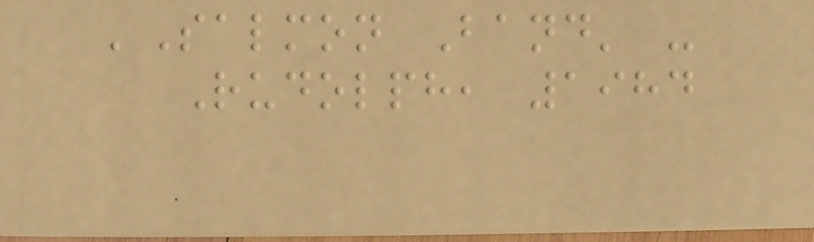'Salmon Band' -
Rudolph, 1984
